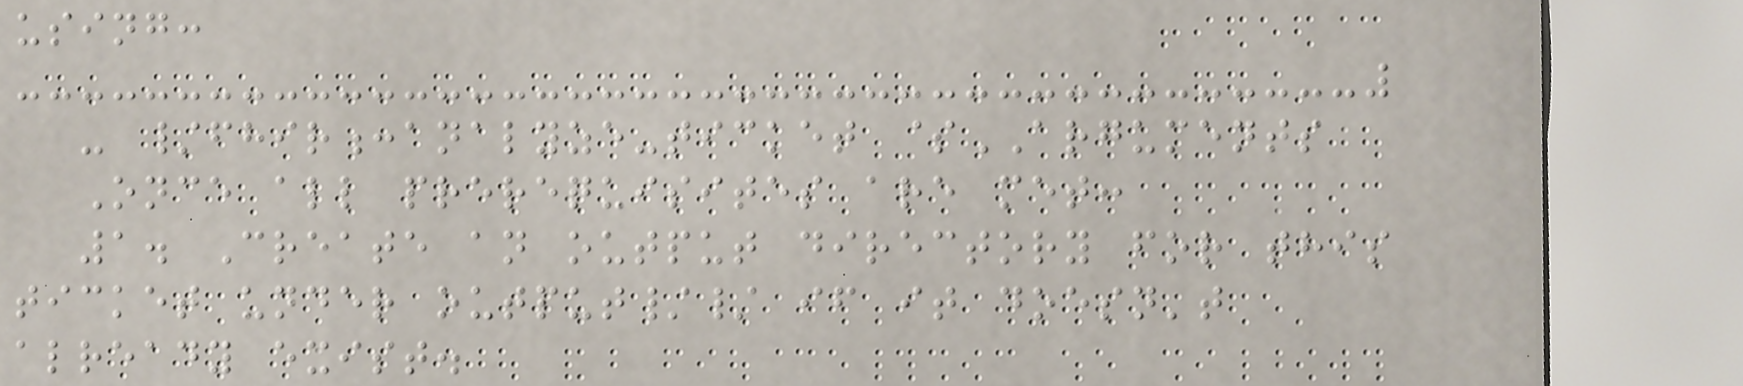using:
- /fhir:analyze-ticket $ARGUMENTS
Once all prerequisites are met:
1. Create an output directory for this
ticket under output// if it doesn't
already exist.
